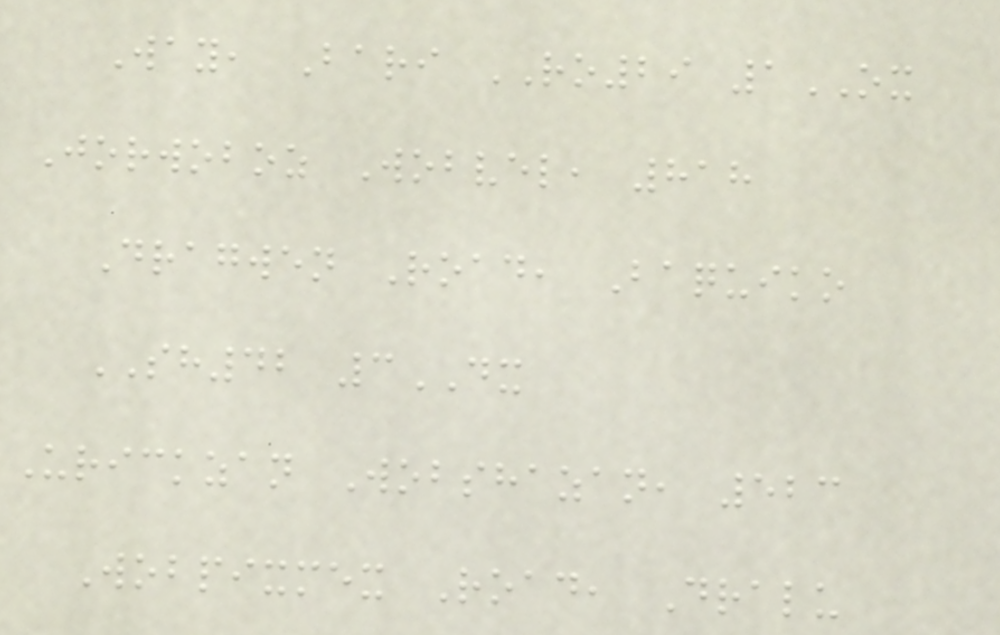Way, Bari RO29 1OX
Jorwoboz Wobvel, 818
Dragwen Road, Baquiko
SH42 3DX
Urickzan Wobshazan, 523
Wobpixmex Road, Dralu
